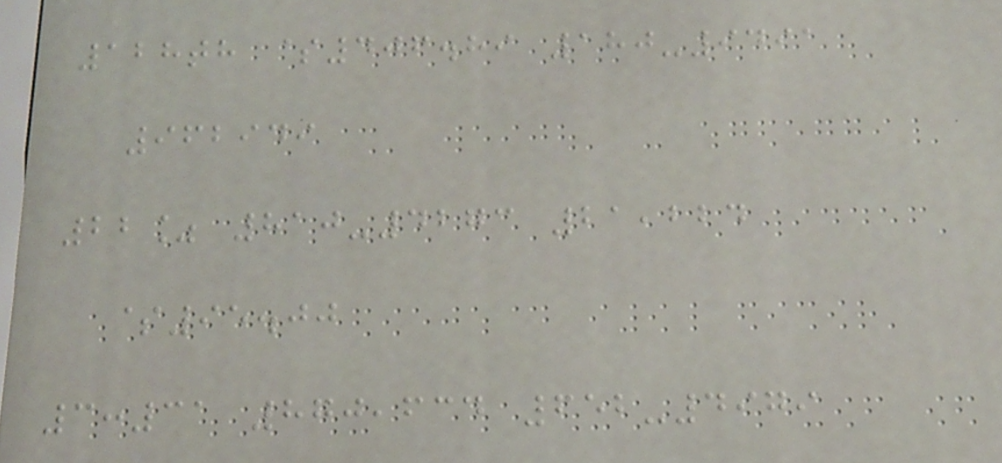128th $406.89 180-9491
962949
22% 810-4273 21,224
$95.00
3:31 870,634 652-4979
